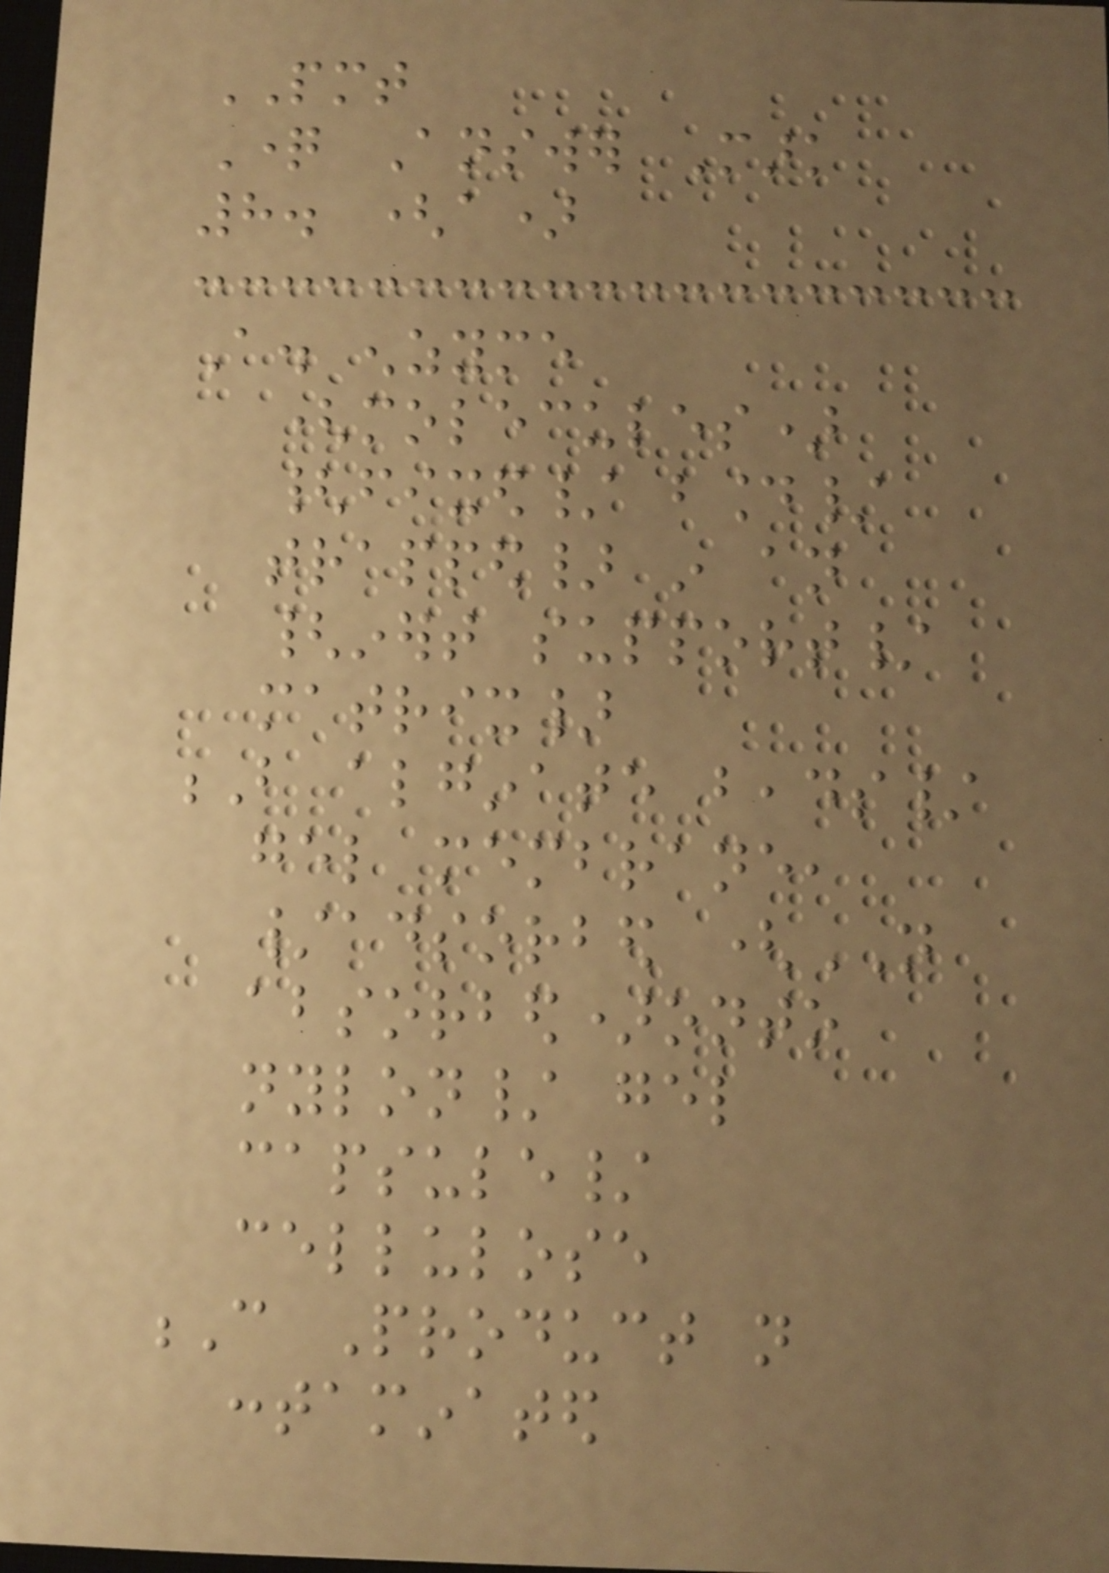PMT
Question Answer Mark
8. (a)
A. enzyme
(molecules)
{fixed/ bound/
trapped} in an
{inert support/
matrix}
B alginate beads/
gel membrane,
/adsorbed (NOT
absorbed)onto
nylon/ gel
capsule/
cellulose
C Product not
contaminated
